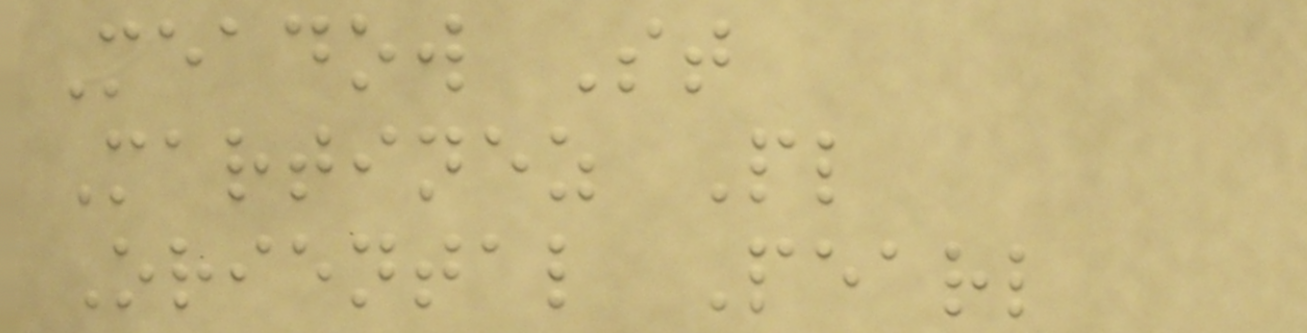Meadow St
Martinez Pl
Oriental Pearl
